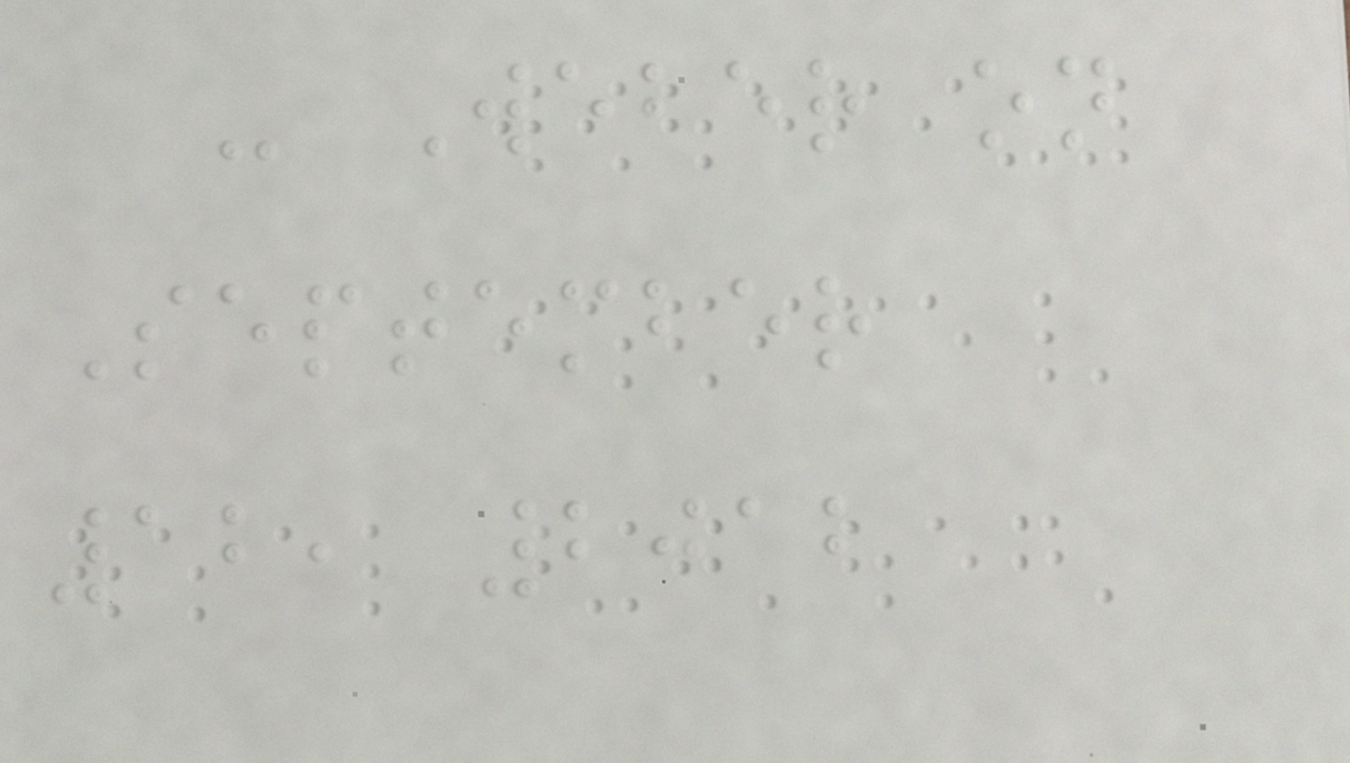- Weber on
September
12, 2012
